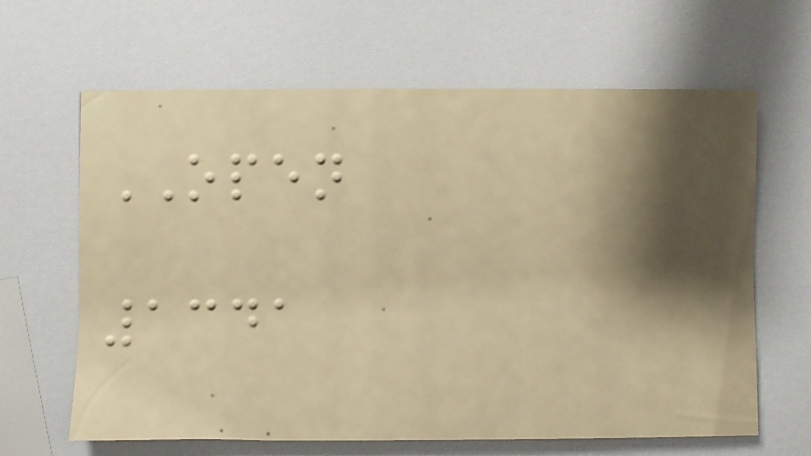OPEN
1341
